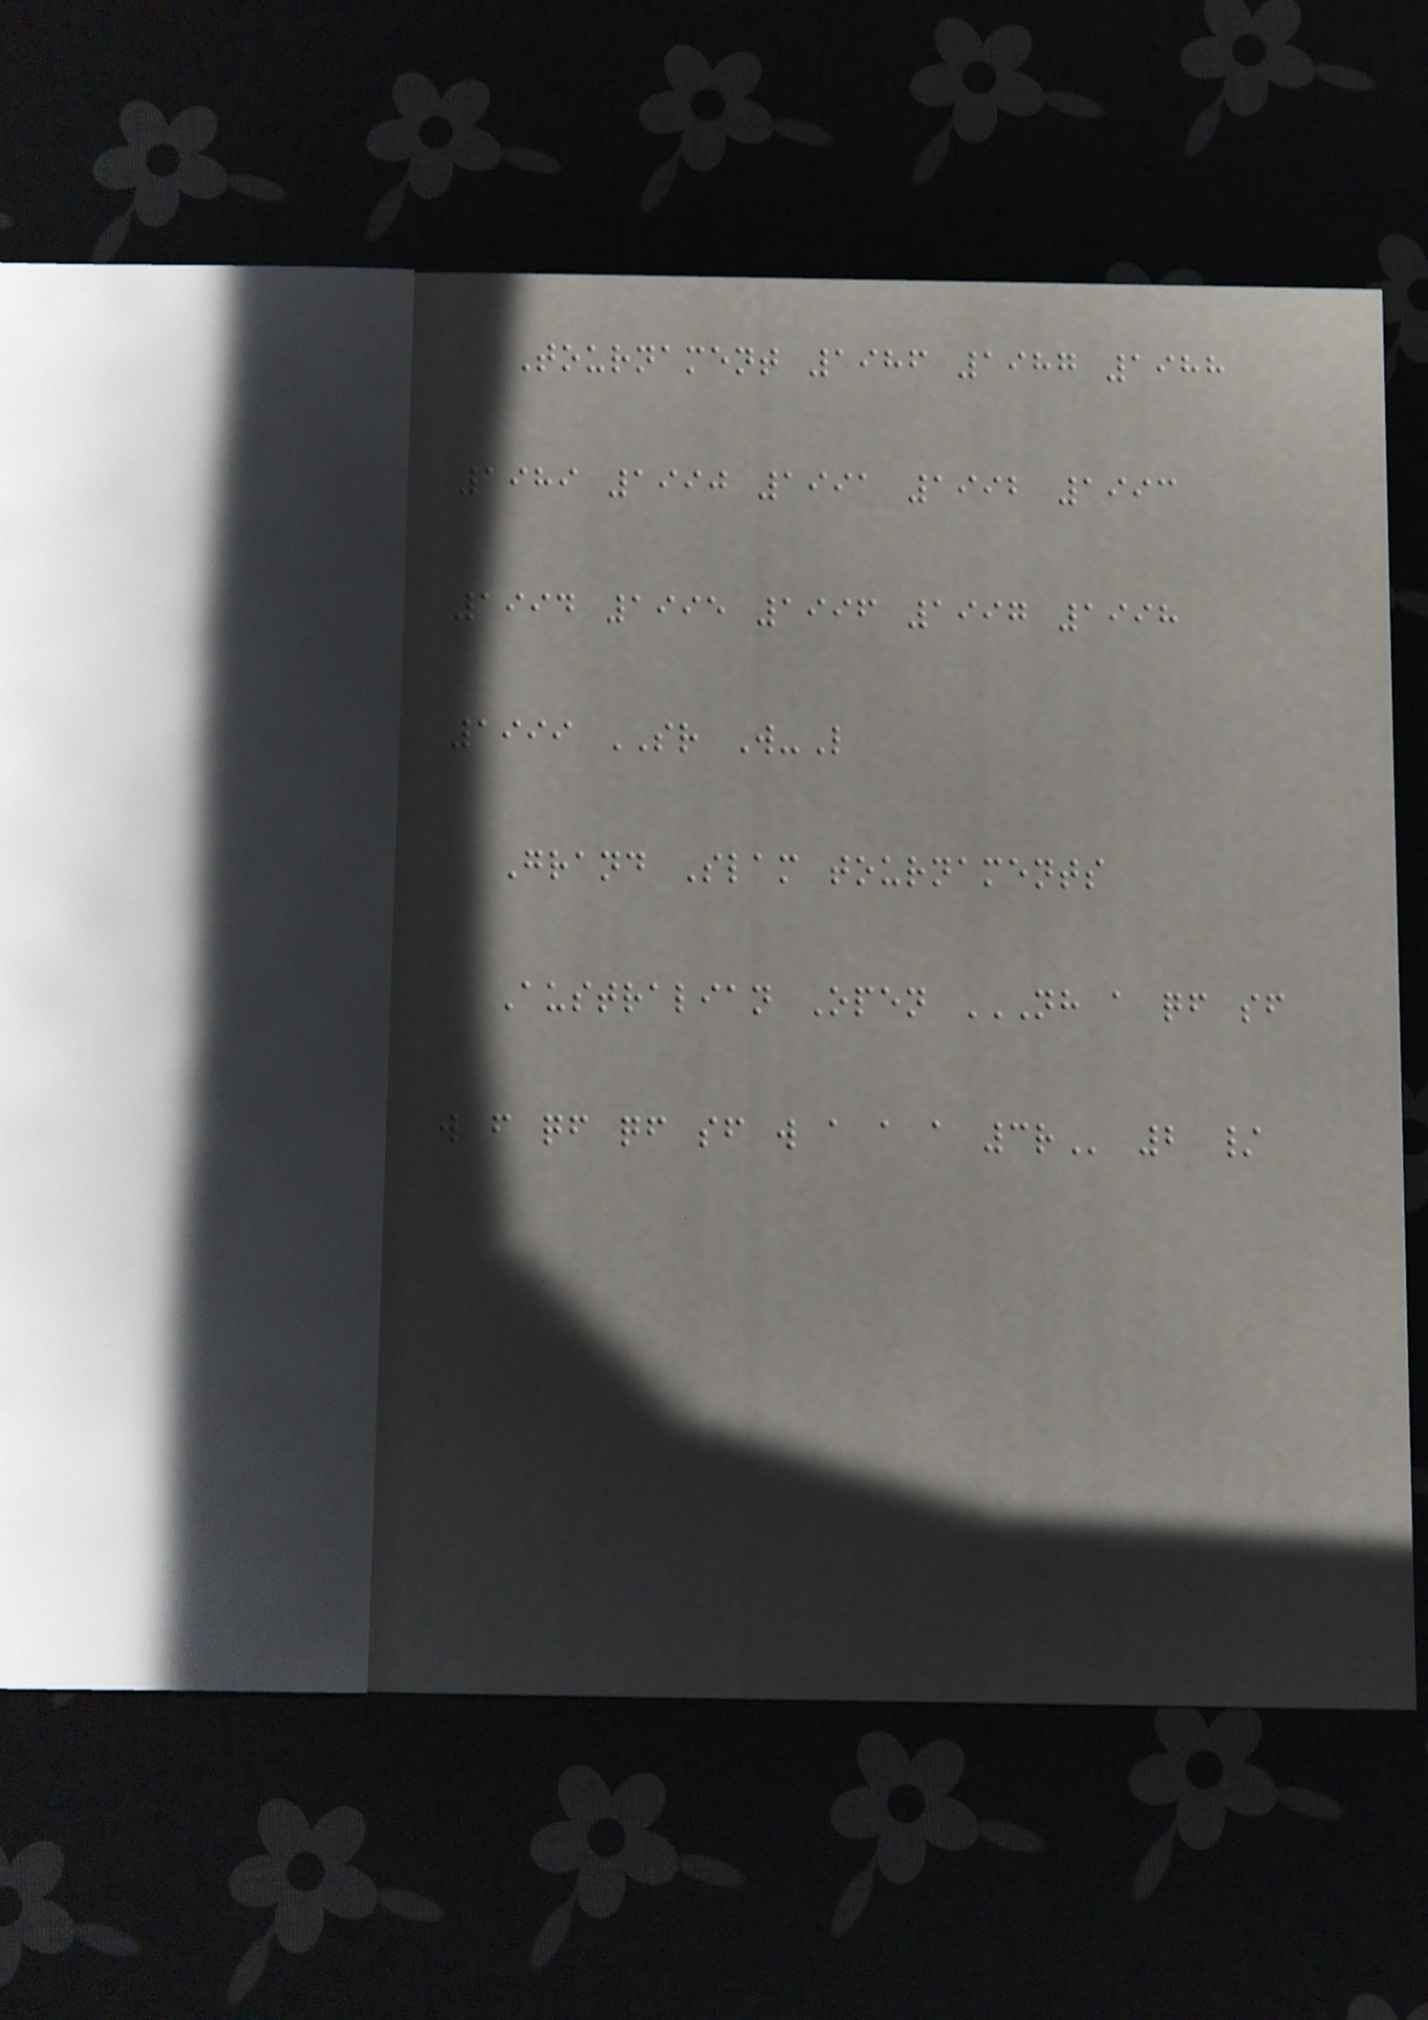Tournament 1986 1987 1988
1989 1990 1991 1992 1993
1994 1995 1996 1997 1998
1999 SR W-L
Grand Slam tournaments
Australian Open NH A QF SF
W F QF QF SF W A A A 3R 2 /
